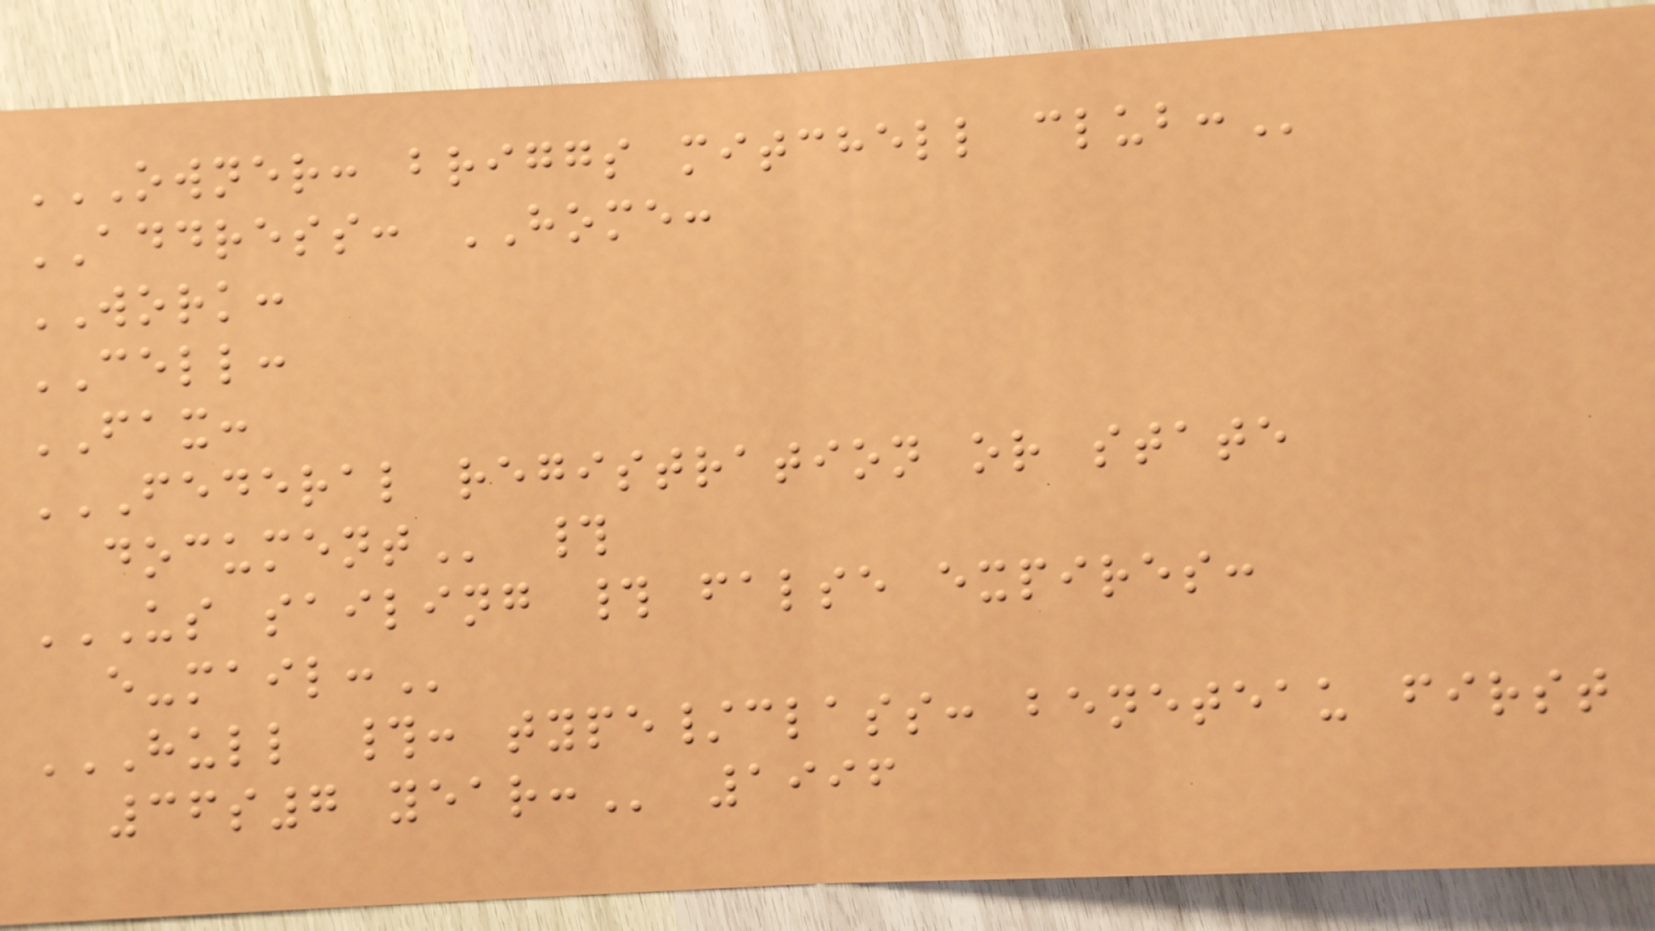OWNER: BRIGGS MITCHELL CLUB:
ADDRESS: HOME:
WORK:
CELL:
FAX:
FEDERAL REGISTRATION OR STATE
DOCUMENT #
US SAILING # FALSE EXPIRES:
E-MAIL:
HULL #: TYPE/CLASS: BENETEAU FIRST
36S7 YEAR: 1996
